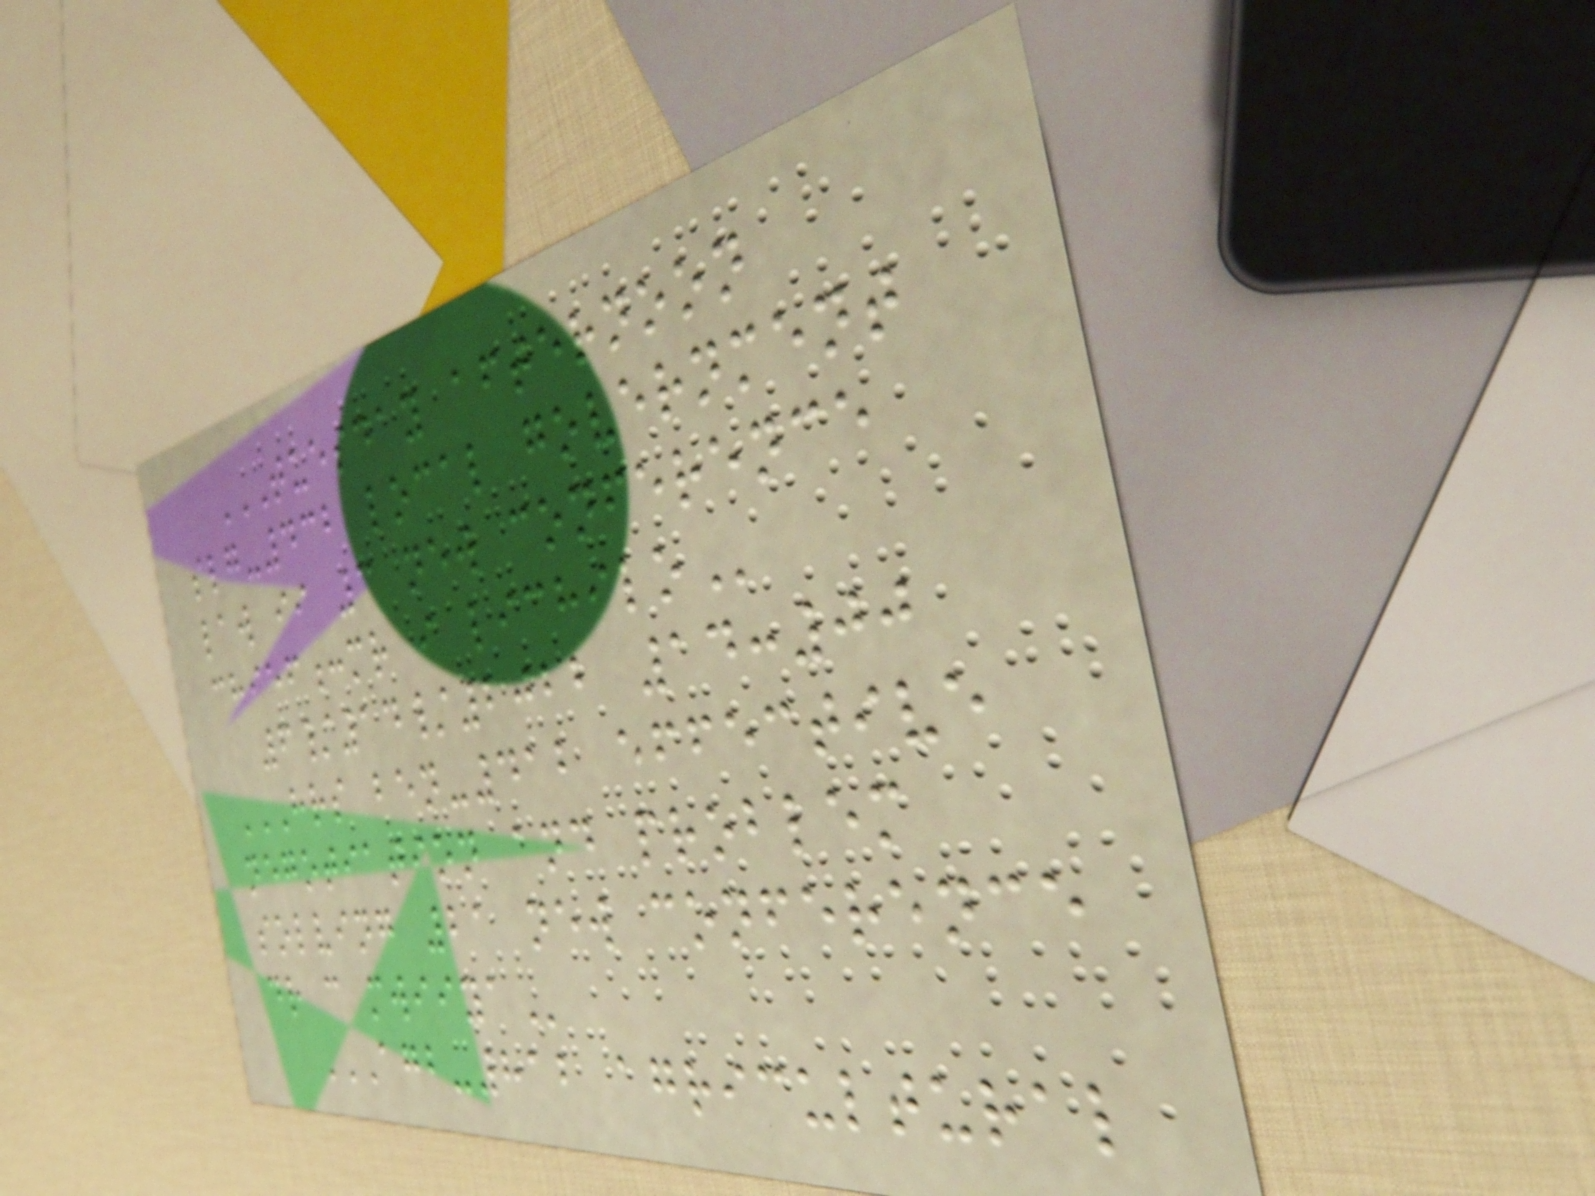TUESDAY AFTERNOON
SLG-432 LOCAL GOVERNMENT
LAW II 3 NEW CONFERENCE
CHIEF:MR I LICHILO
6/14/2022 14:00
HRS BEN-412 EFFECTIVE
NEGOTIATION AND PROBLEM
SOLVING 21 NEW CONFERENCE
DR C MWIIYA
AGB-812 AGRICULTURAL
